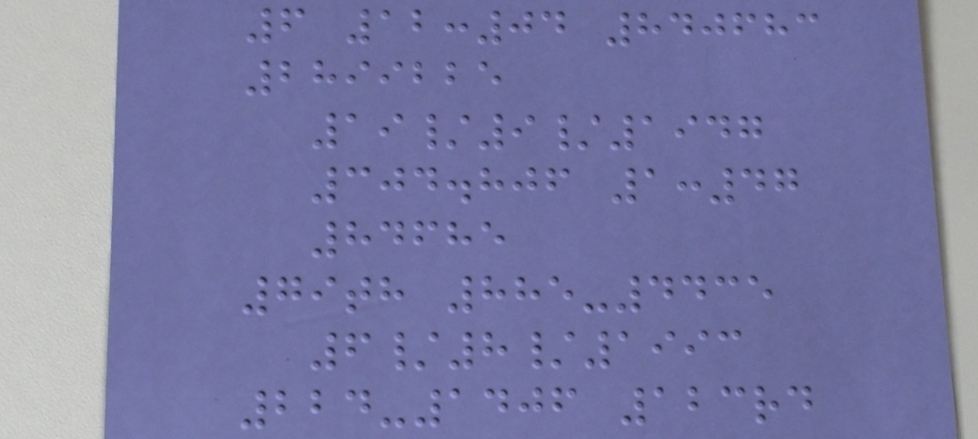6 12:04 840683
2899225
19/9/1947
304.806 1:47
84685
79th 885-4435
6/8/1993
224-1406 123rd
